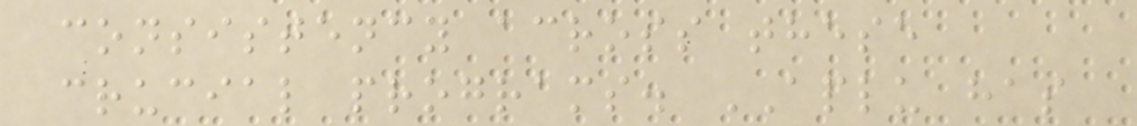consistency across these
crucial programs. APLU has
